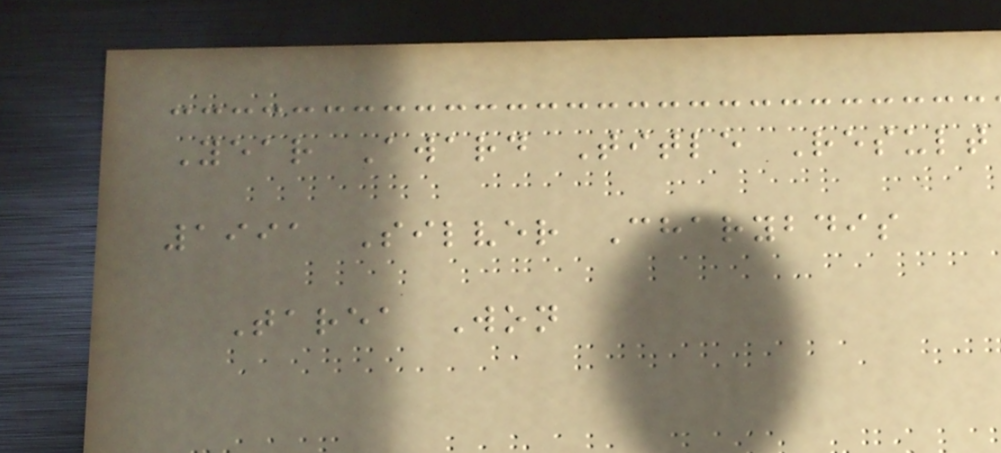Year Award Title Result
1991 Silver Charybdis
Tarea Won
